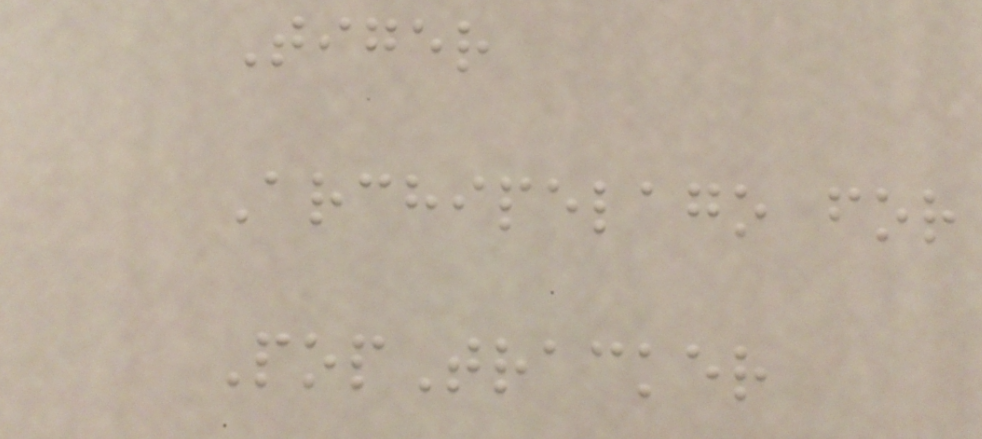Tiger
Archipelago for
PopTracker
